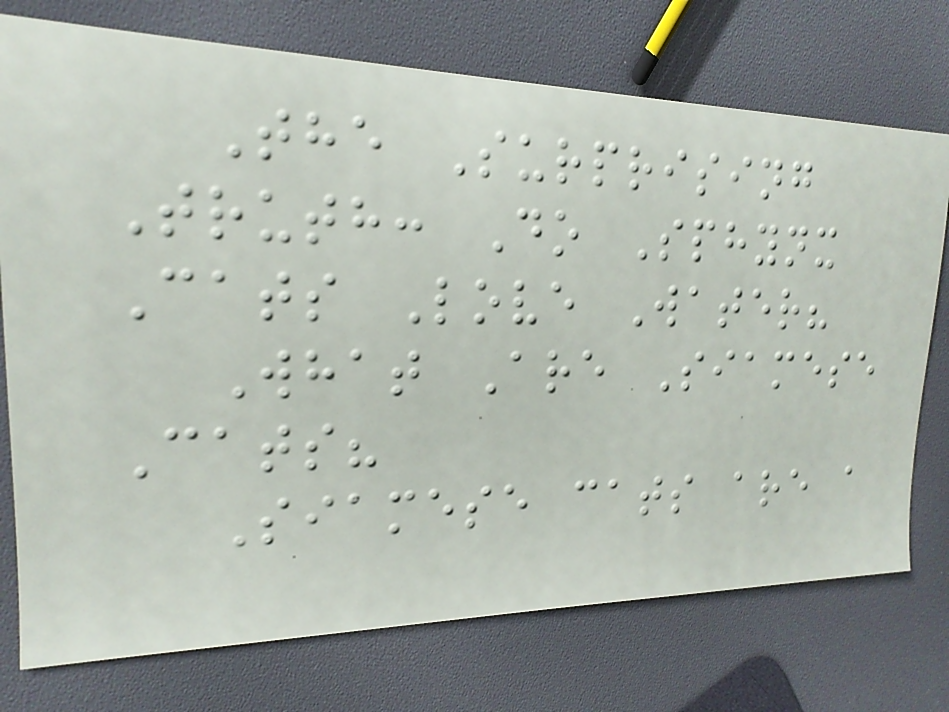The Surprising
Truth: Do Sphynx
Cats Love Water?
What Are Siamese
Cats?
Siamese cats are a
